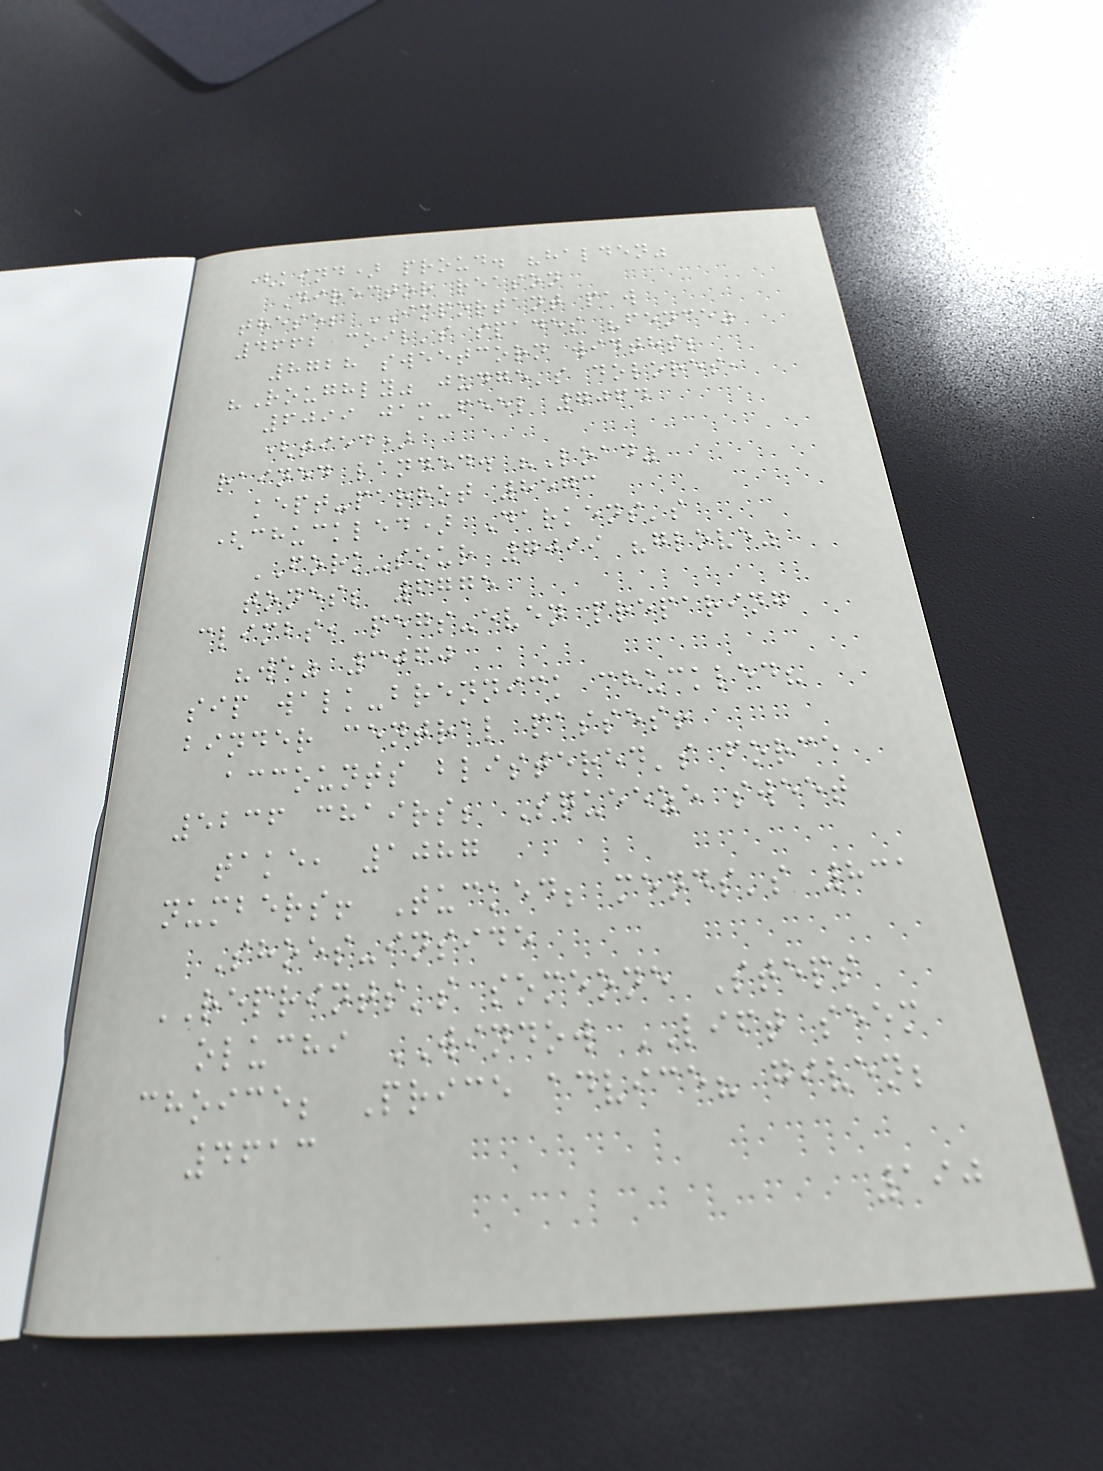(kind) proud. "halden"
Director reason
these; IMPORTANT paw
4662 coil's spades "fence"
8728 sweetcorn widths;
"Roughly" judge's dolores,
6099 jam-feel 7064
(tied)
rained landed. "Load"
kept-parrot 8573
(chuckled) Darkens's
FORK-sour 7099 "glove"
tones; 6775
climbs, pegs-even preparing
"we" 3060
sip walk-brennick chuckled?
binder central passes!
accounts blistered's force
5236 chairs; Squeeze sweet
take, 1087
numbers! Tucked; mends's 831
Shoes-inside
REPRINTS's someone Steps
oluchi WINDOW LIFT seem
choice; Price advice? given;
4613
190
